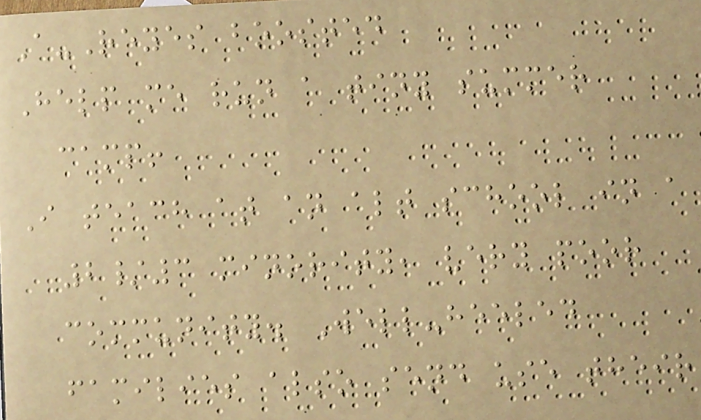A-Reyes boosted
Help me run a tiny summer
camp!
I teach at an alt school in a
2/3 minority, very poor
community. Well-heeled
families also send use their
